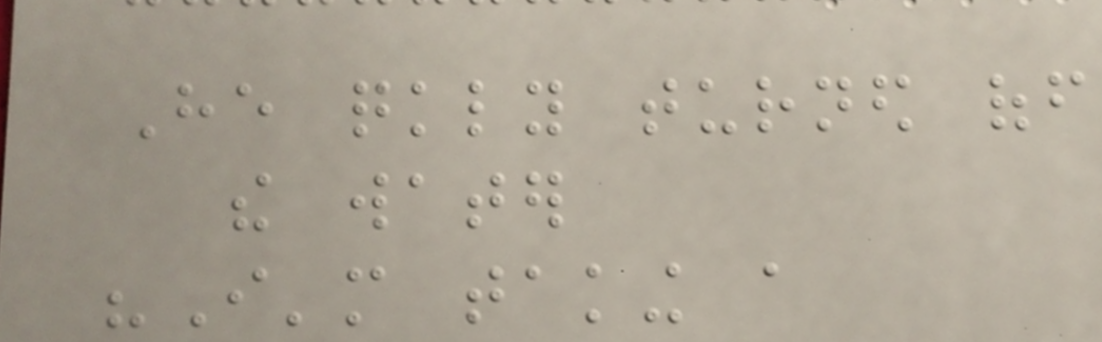He quickly turned off
the water
"I'm taking a
